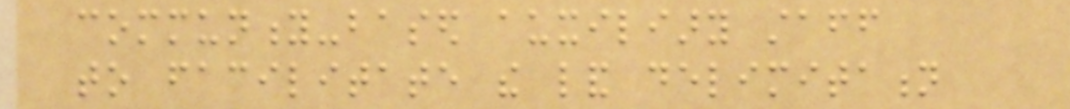community-based auxiliary staff
to facilitate the land delimitation
